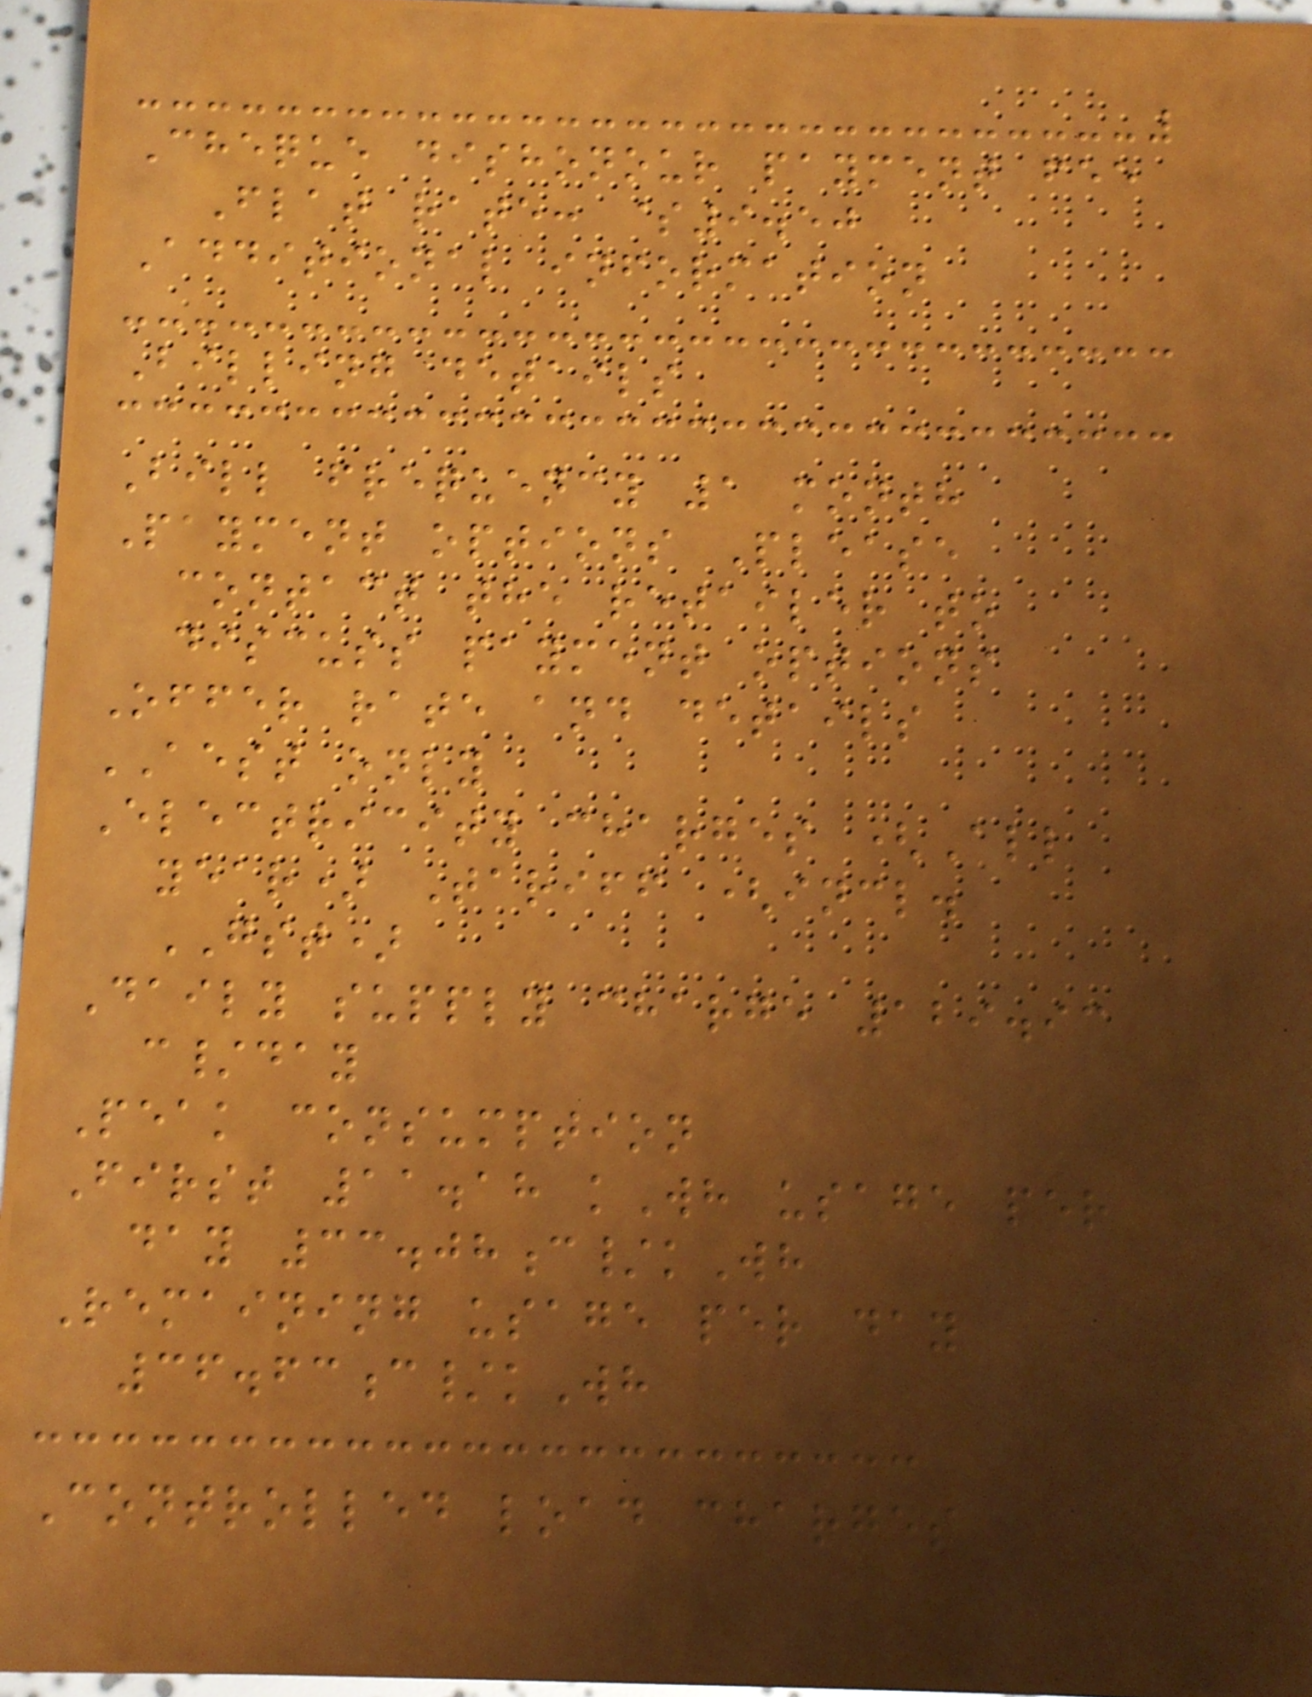Cheque dishonour payment fee
Flat rate: $9.50
Additional information
Billing details
Bill frequency 1 month
Payment options Please
contact the retailer to
discuss payment options
Offer rate and details
AEST only
Electricity charges (All
year) Tariff (incl.
GST)
Daily supply charge 129.93
c/day
Peak consumption
First 11.18 kWh usage per
day 33.08c/kWh
Remaining usage per day
36.63c/kWh
Controlled load charges
